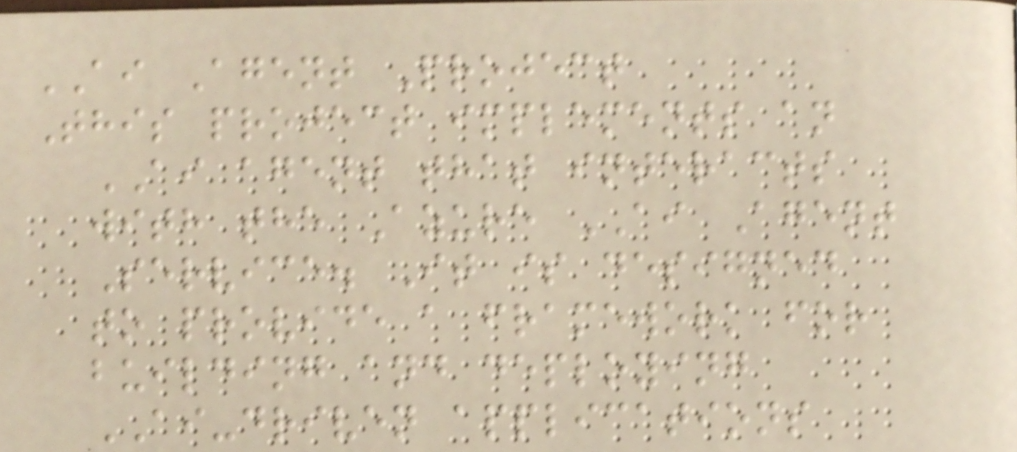AI Agent Project
This project implements an
AI agent that interacts
with the Azure AI Agent
Service. It is designed
to provide a framework for
building and deploying
AI-driven applications
